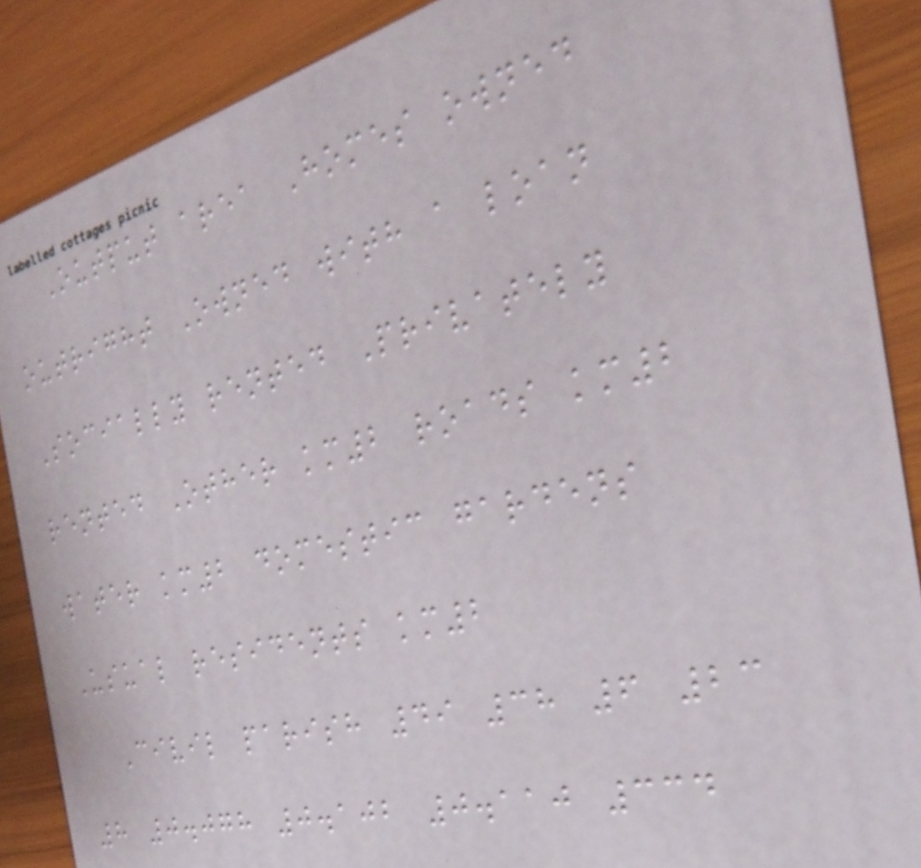Output area Homes owned
outright Owned with a loan
Socially rented Privately
rented Other km2 roads km2
water km2 domestic gardens
Usual residents km2
Civil parish 49 38 6 23
8 0.078 0.102 0.110 334
